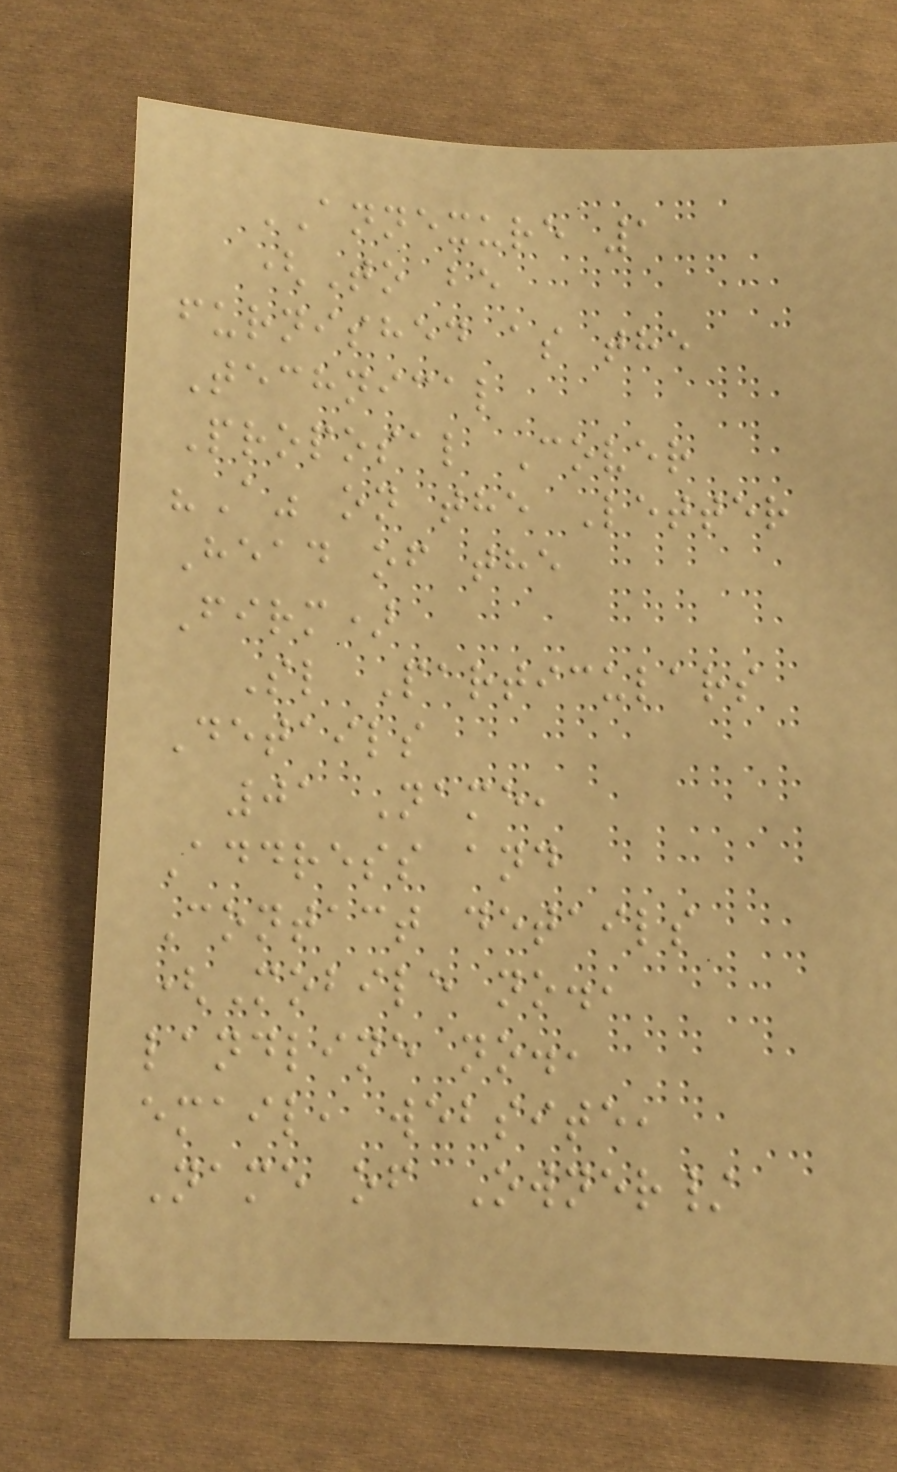ANNEXURE 1
(To be
furnished as the
Technical
Proposal Cover
"A" on the Letter
Head of the
Firm)
Sl Particulars
Details
01 Name,
Address and
Contact details
(Mobile no.,
landline no.,
email, website,
Name of Owner/
